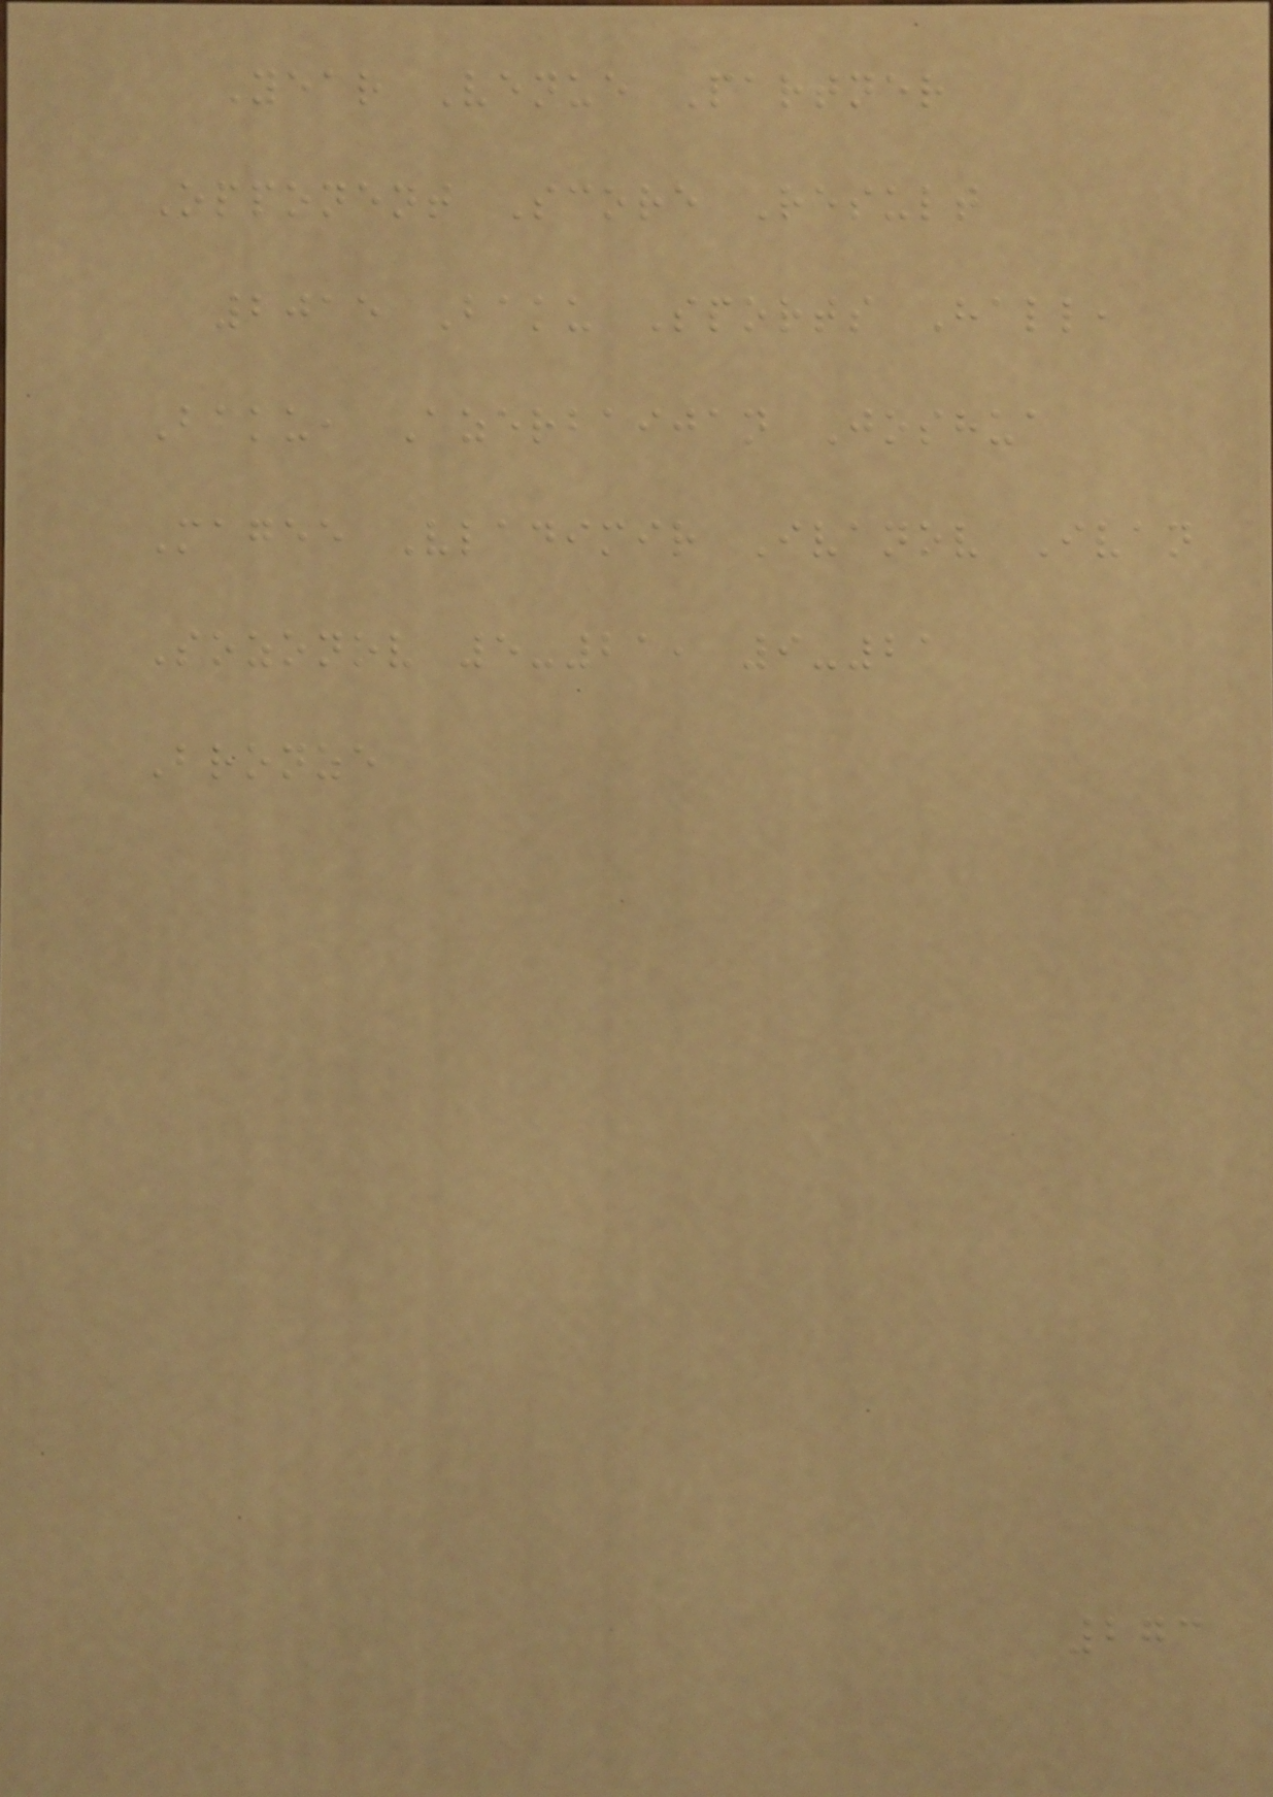Year Venue Partner
Opponent Score Result
2015 Baku Sports Hall,
Baku, Azerbaijan Joshua
Magee Vladimir Ivanov Ivan
Sozonov 5-21, 9-21
Bronze
273
